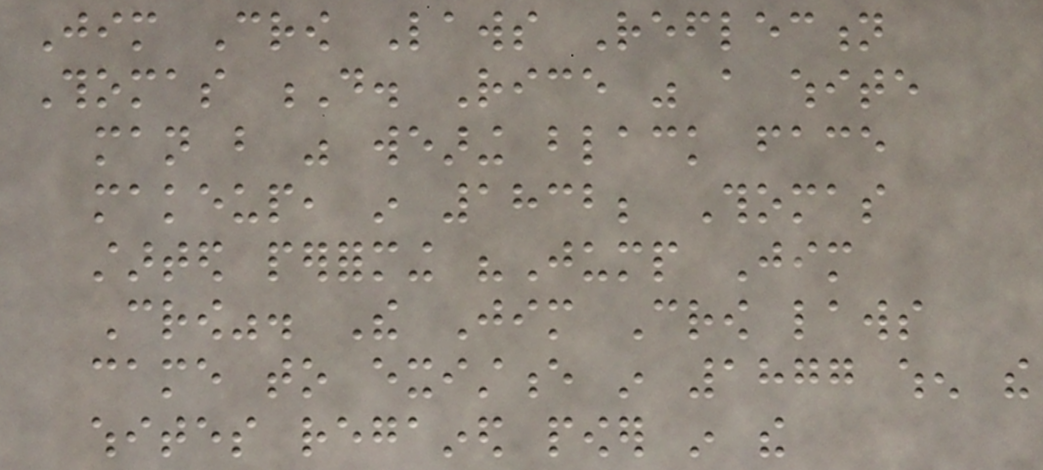Jim Crow Laws Reflection
Thomas D. Rice was a white
man but was wearing black face
makeup, in 1832; Thomas
started performing "Jump Jim
Crow". The Jim Crow laws
came to existence in 1877 when the
whites regained power in the
